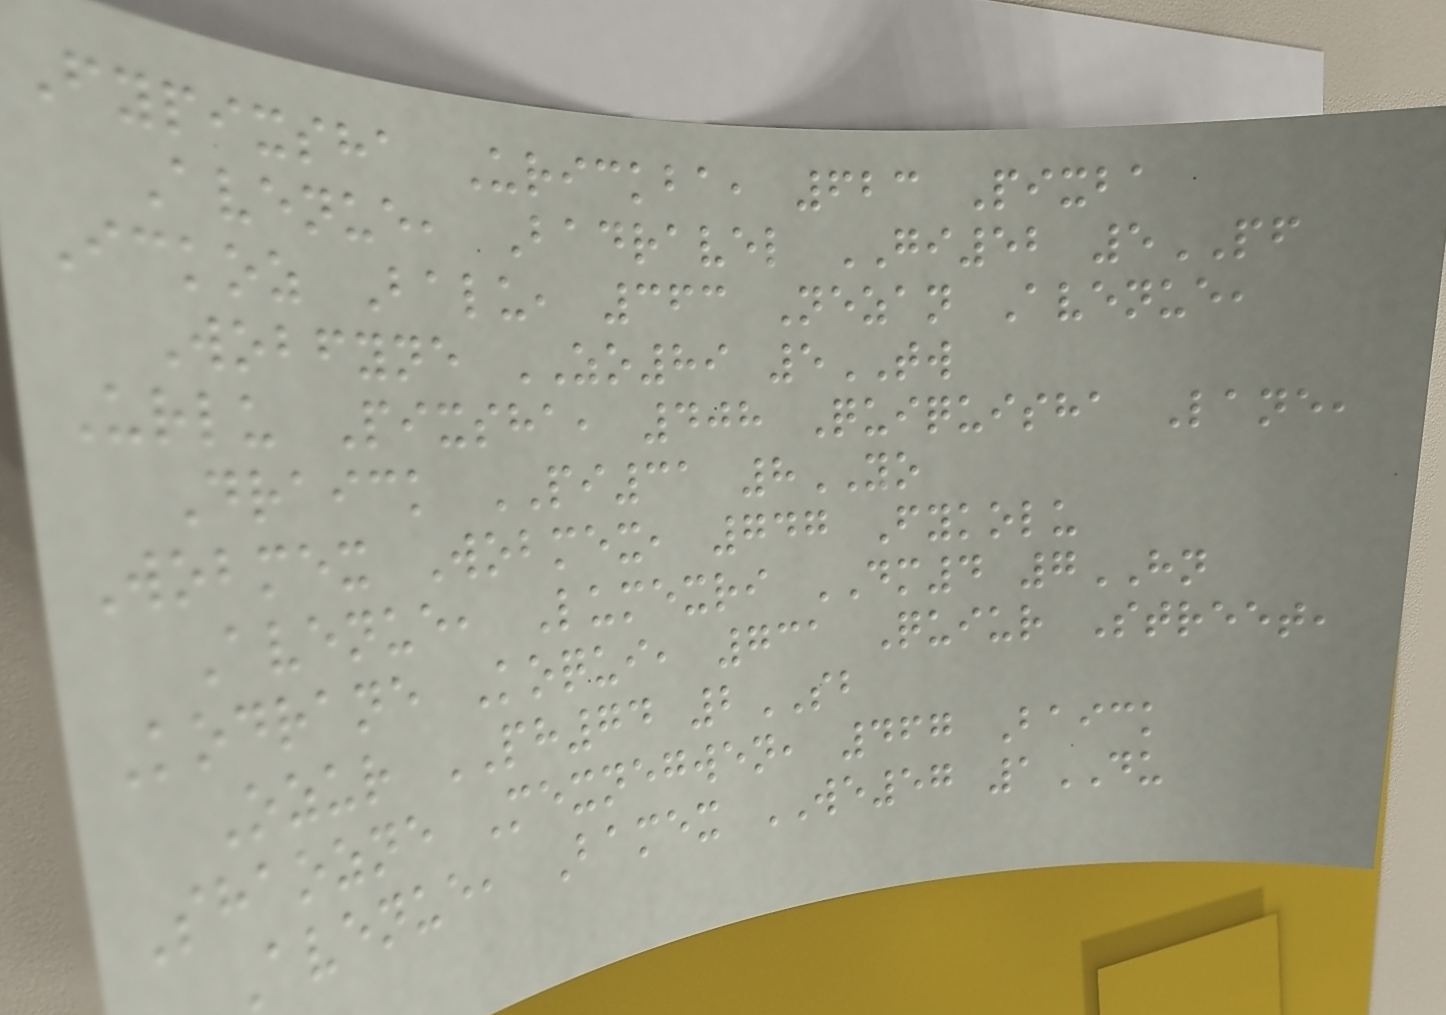Fypixsha Urickba, 623 Pixba
Avenue, Badravel GI52 5PF
Ickoz Balu, 363 Nezan Avenue,
Wobfyne ZO89 5TW
Urlu Pixsha, 408 Quiquisha Lane,
Draick PI31 8YO
Wobmex Wobmex, 747 Fykolu
Avenue, Lumexri DM4 7HN
Kodrane Koqui, 731 Quiur Street,
Ozur PH74 2SB
Shaozne Mexnegwen, 467 Baick
Avenue, Bamex WE57 1DU
